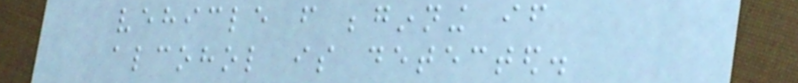vehicle from beginning if
alcohol is detected.
